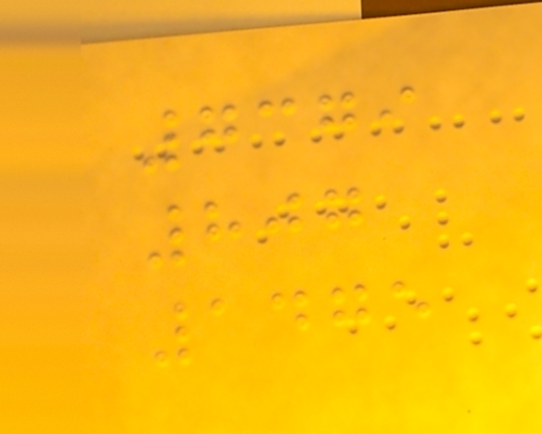7379
807
1475
